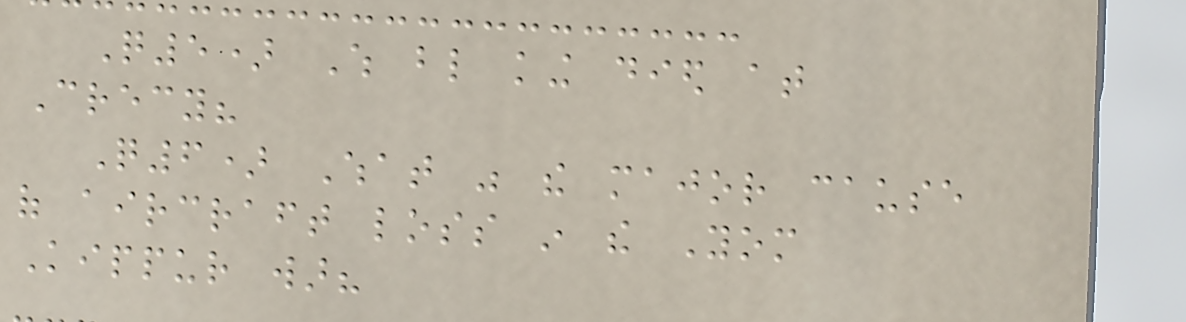Q5) Which blind king died at
Crecy?
Q6) What was the major cause
of aircraft loss in the Yom
Kippur war?
